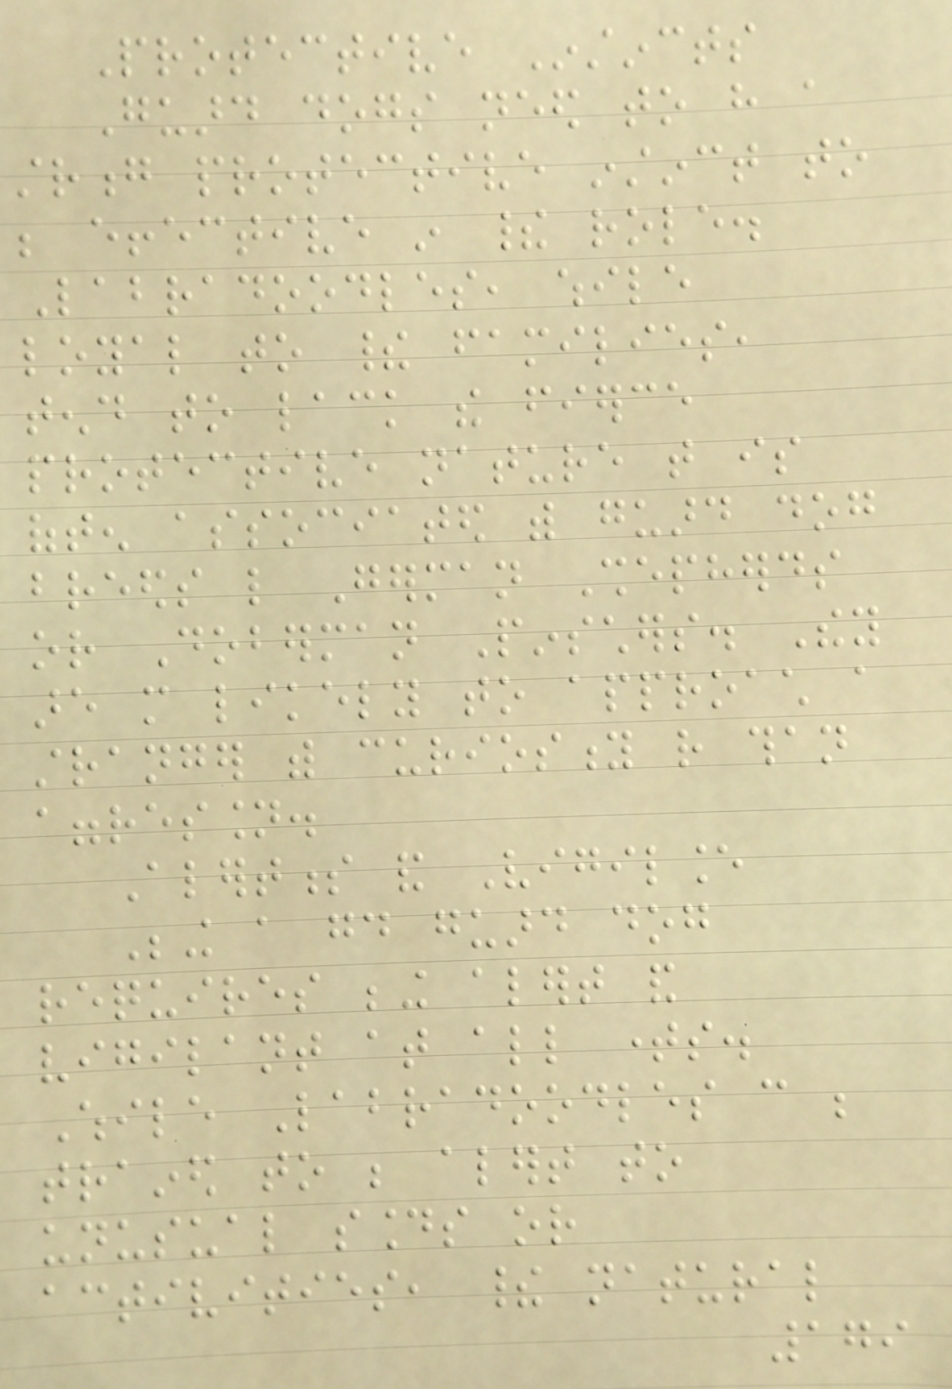Protective Instincts
Guard dogs need to have a
strong protective instinct to
be effective in their role.
Labradoodles, while
loyal to their families,
tend to lack the fierce
protective nature that is
often associated with guard dog
breeds like German Shepherds
or Doberman Pinschers. They
are more likely to approach a
stranger with curiosity rather than
aggression.
Alertness and Vigilance
Being a good guard dog
requires being alert and
vigilant at all times.
While Labradoodles can be
trained to be alert to
unusual sounds or
activities, their natural
179
